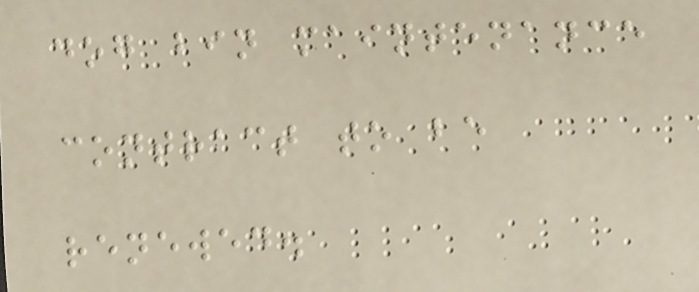dog bin maintenance
contract to be
renewed.
